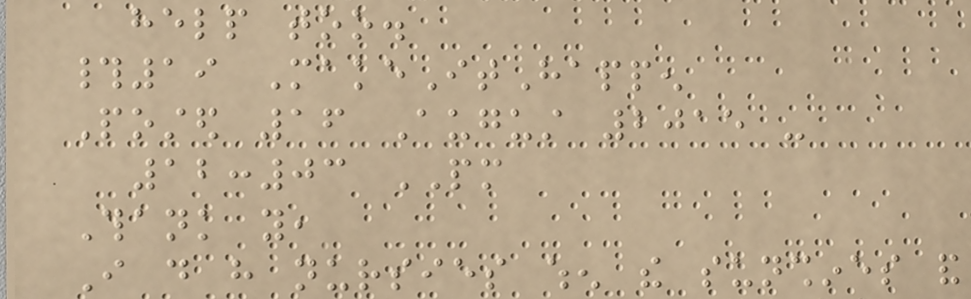help too.
#19 MakeItHappen
Posted 16 August 2015 -
12:03 PM
Thank you,
I do have nursies when the sunshines and
